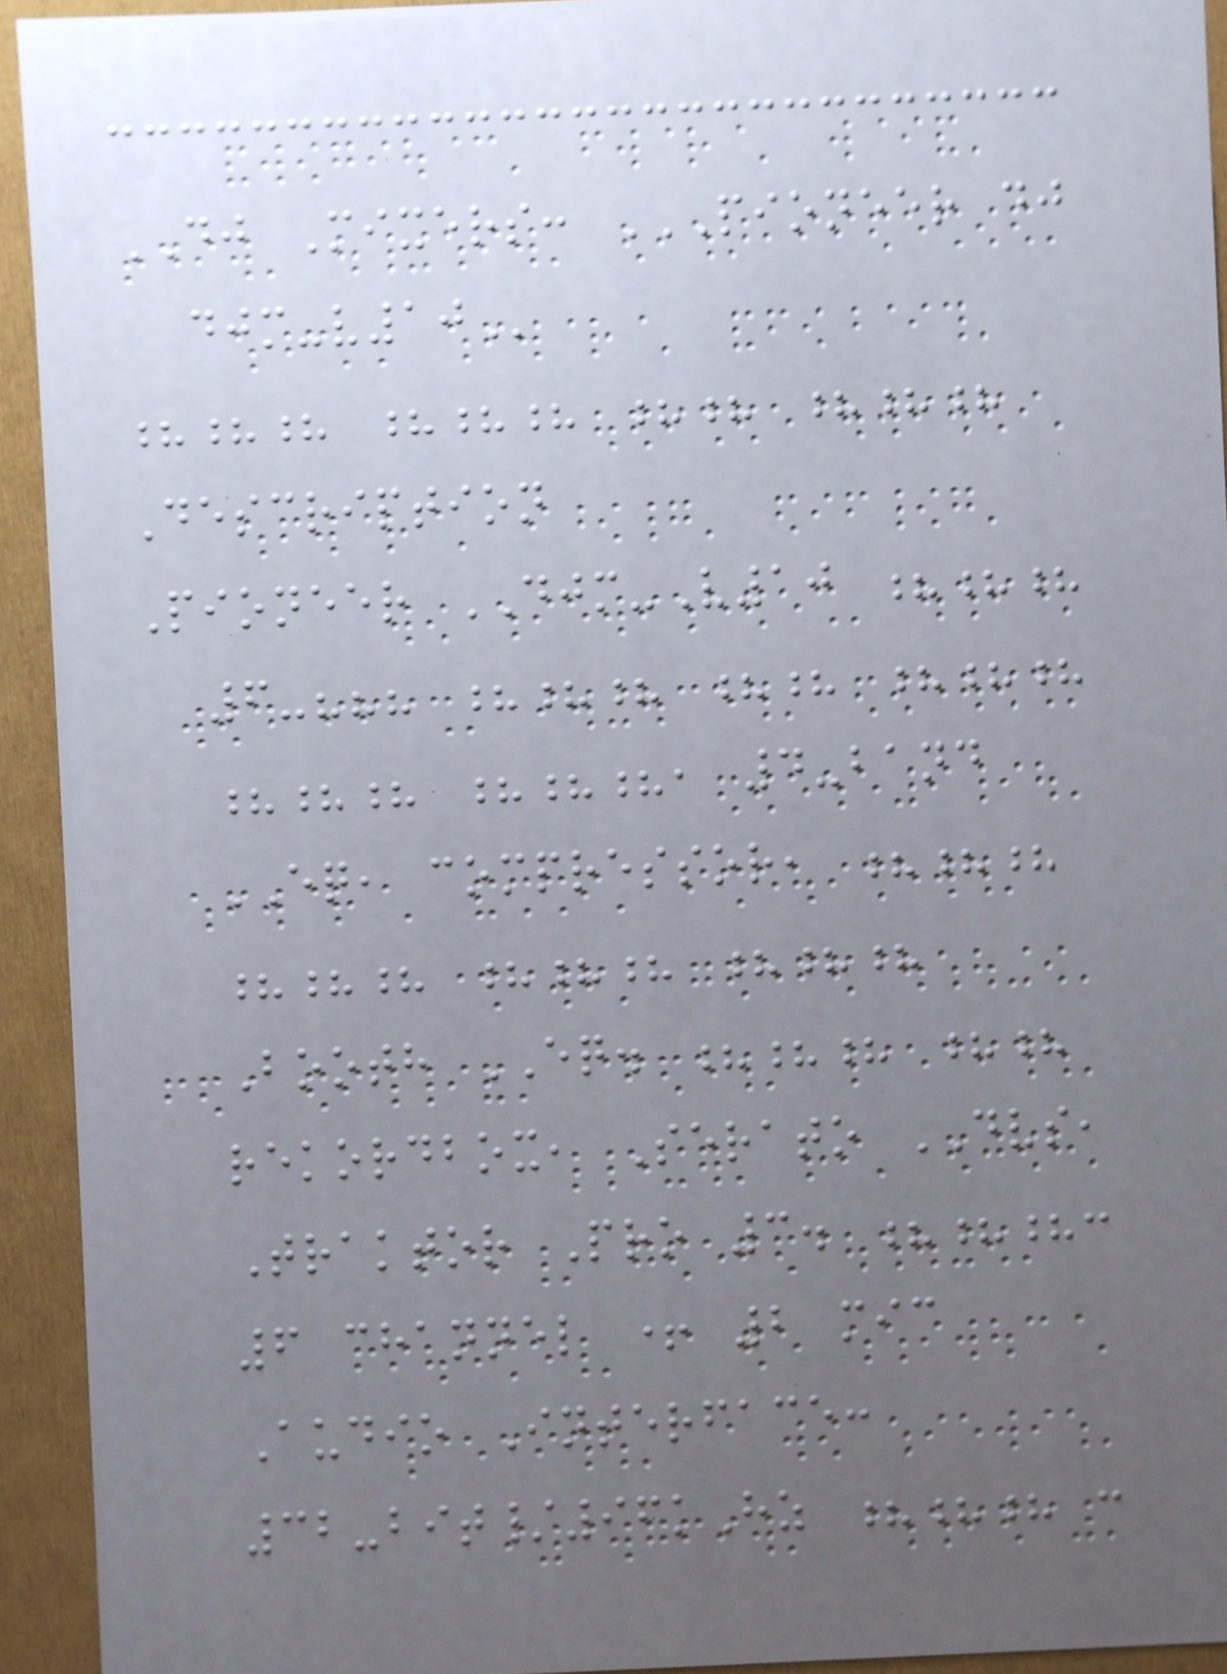DJ Mixers: PIONEER DJ
DJM-V10
??? ??? ?? ???
Description
Pioneer DJM-V10 ???
6-??? ??? ?? ???
??? ???, 4-band
EQ, compressor, ???
??? ??? ???
Booth EQ. ??? ??
rekordbox, Serato DVS,
Traktor Pro 3. ???:
6 channel + 2 mic
Audio Interface:
32-bit/96kHz ??? :
